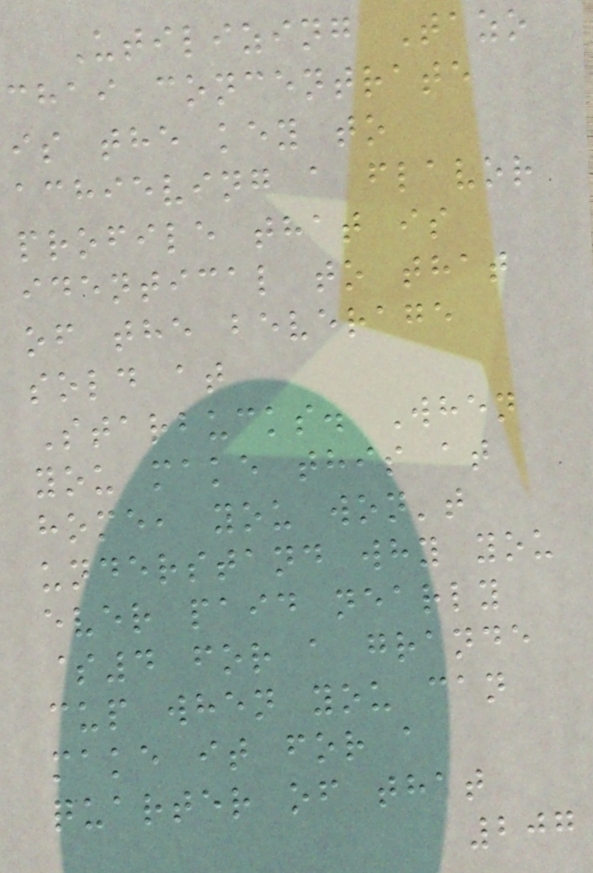Utilizing Tazo
chai concentrate
is the key to
achieving a flavor
profile that is
identical to that
of the beverage
sold at
Starbucks. When
you make this at
home, you won't
understand why you
ever paid nearly
$4 for a grande
cup when you can
make it for a
quarter of that
207
